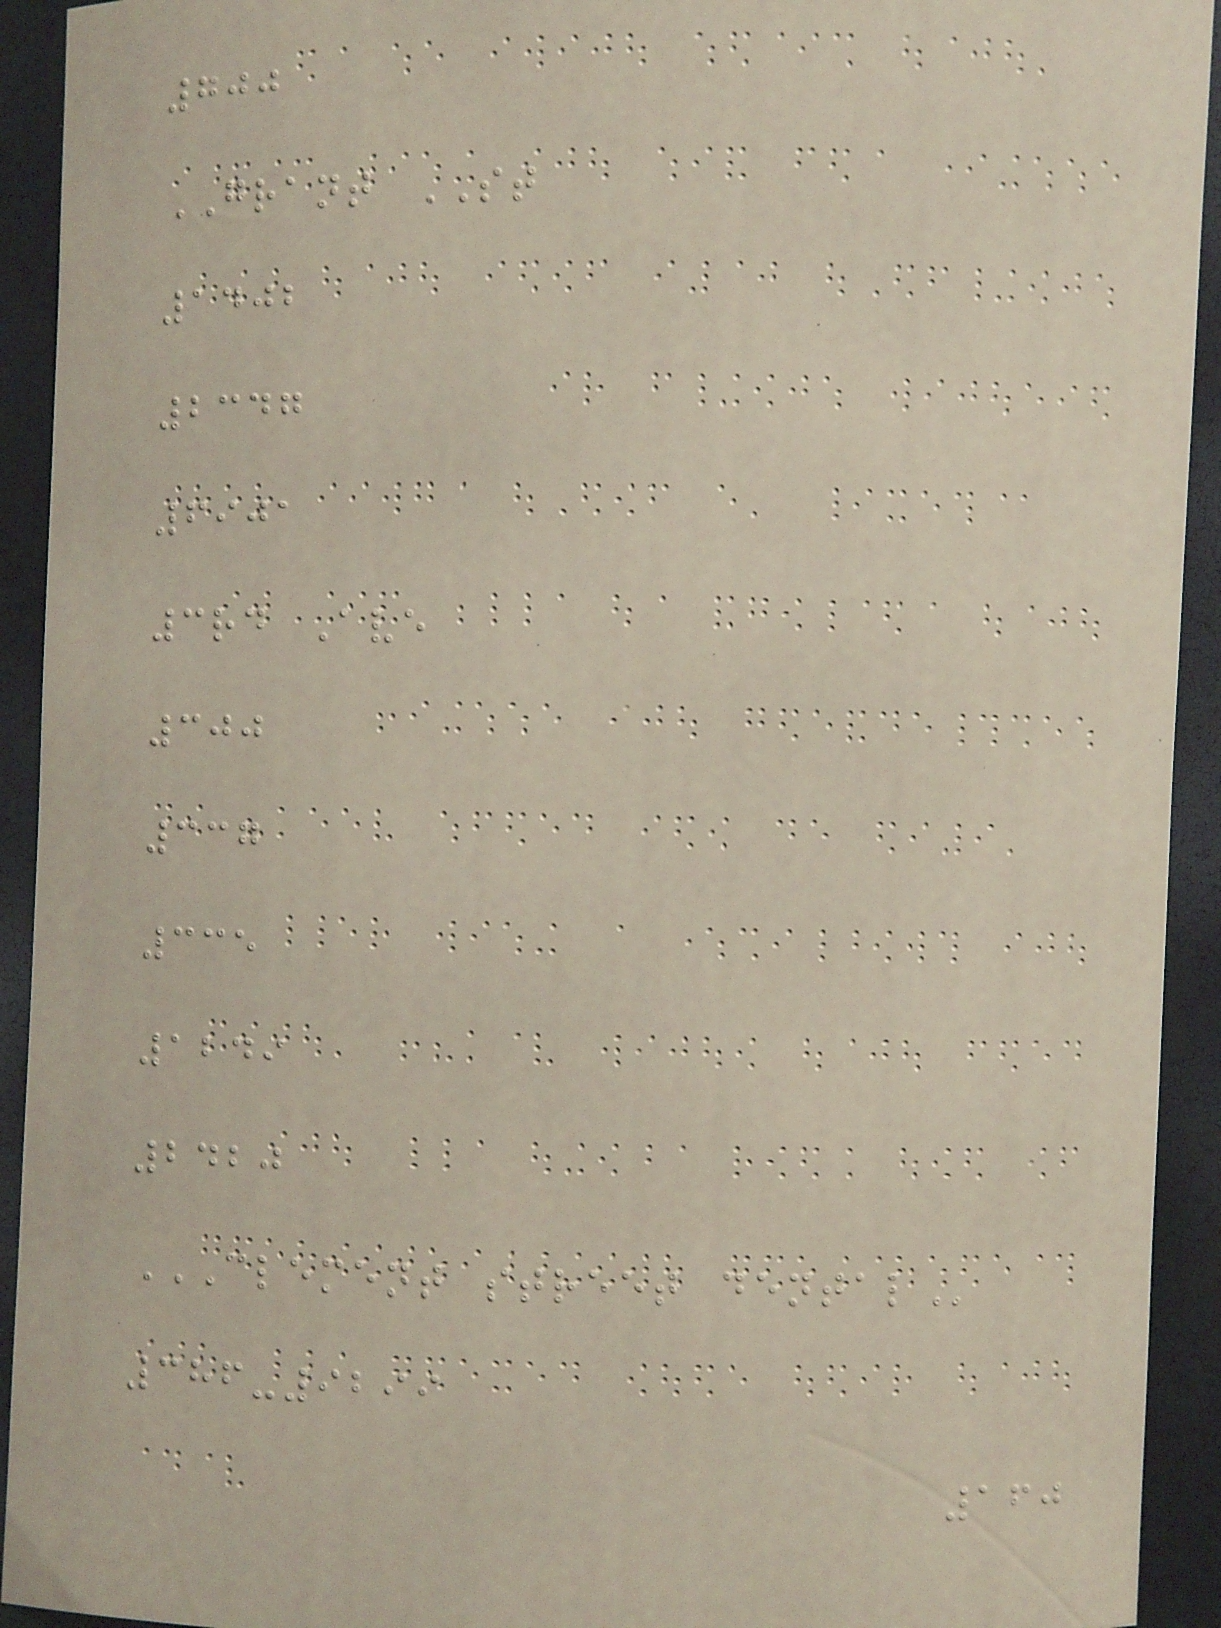700
GRANT ST
1402
2347
6901
3rd Ave
300
337
335
1249
2420
CLEMENT STREET DENTAL
386-9299
160
